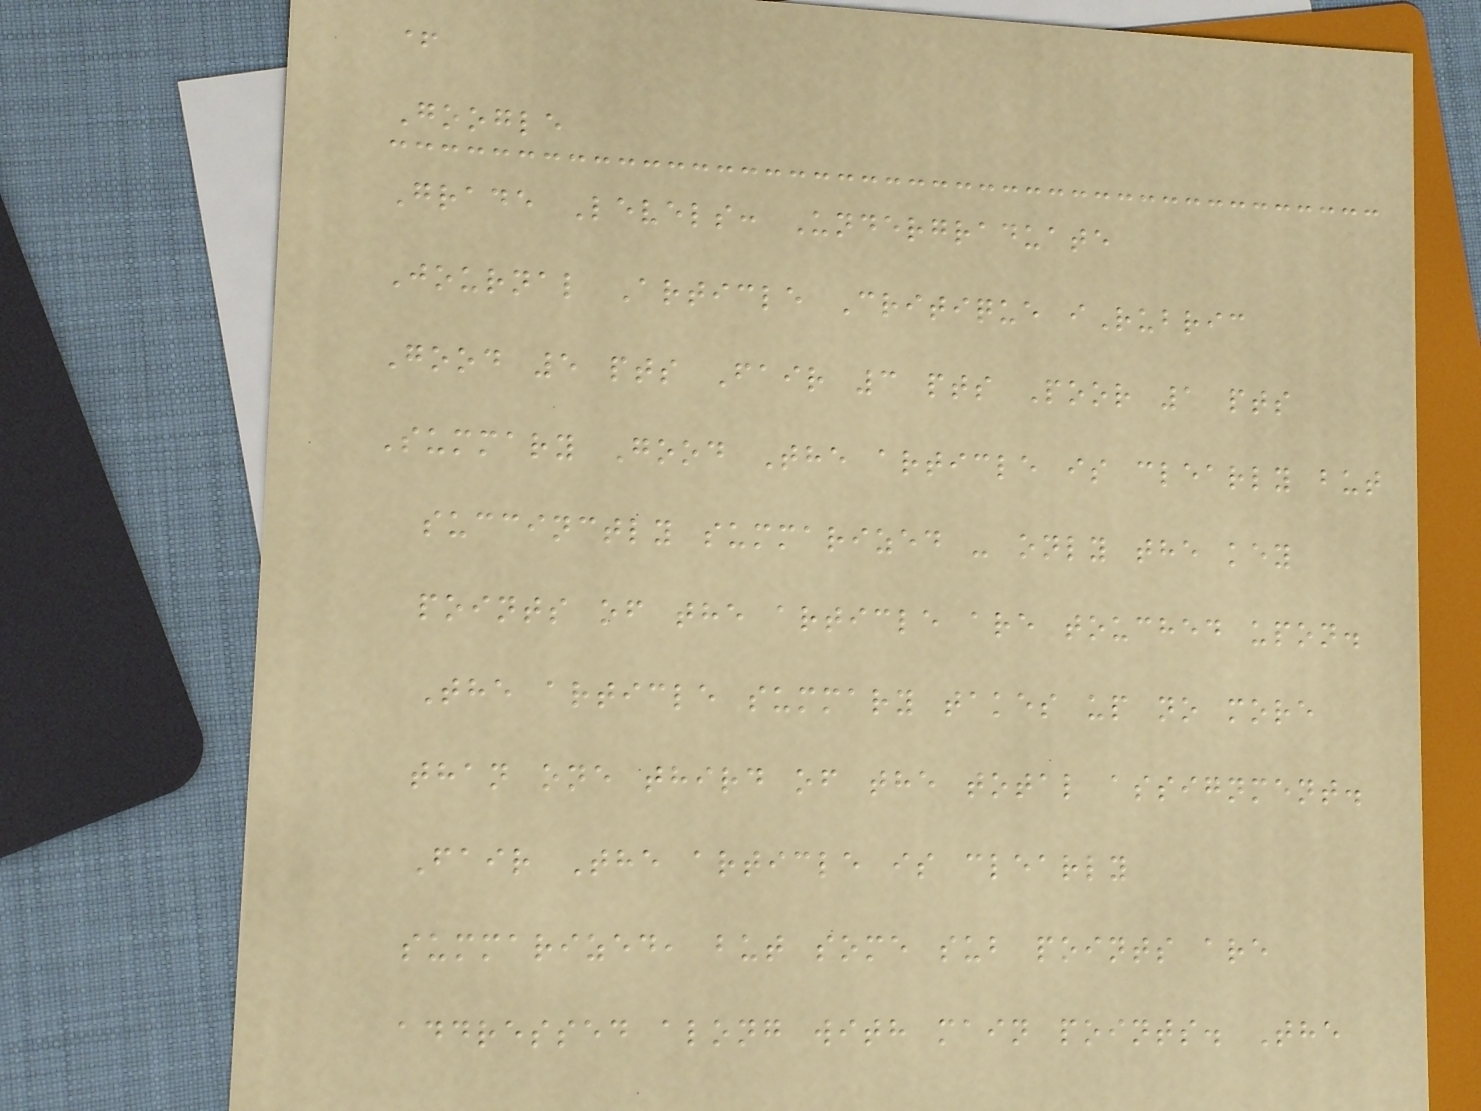+
Google
Grade Levels: Undergraduate
Journal Article Critique iRubric
Good 5 pts Fair 3 pts Poor 1 pts
Summary Good The article is clearly but
succinctly summarized - only the key
points of the article are touched upon.
The article summary takes up no more
than one third of the total assignment.
Fair The article is clearly
summarized, but some sub points are
addressed along with main points. The
